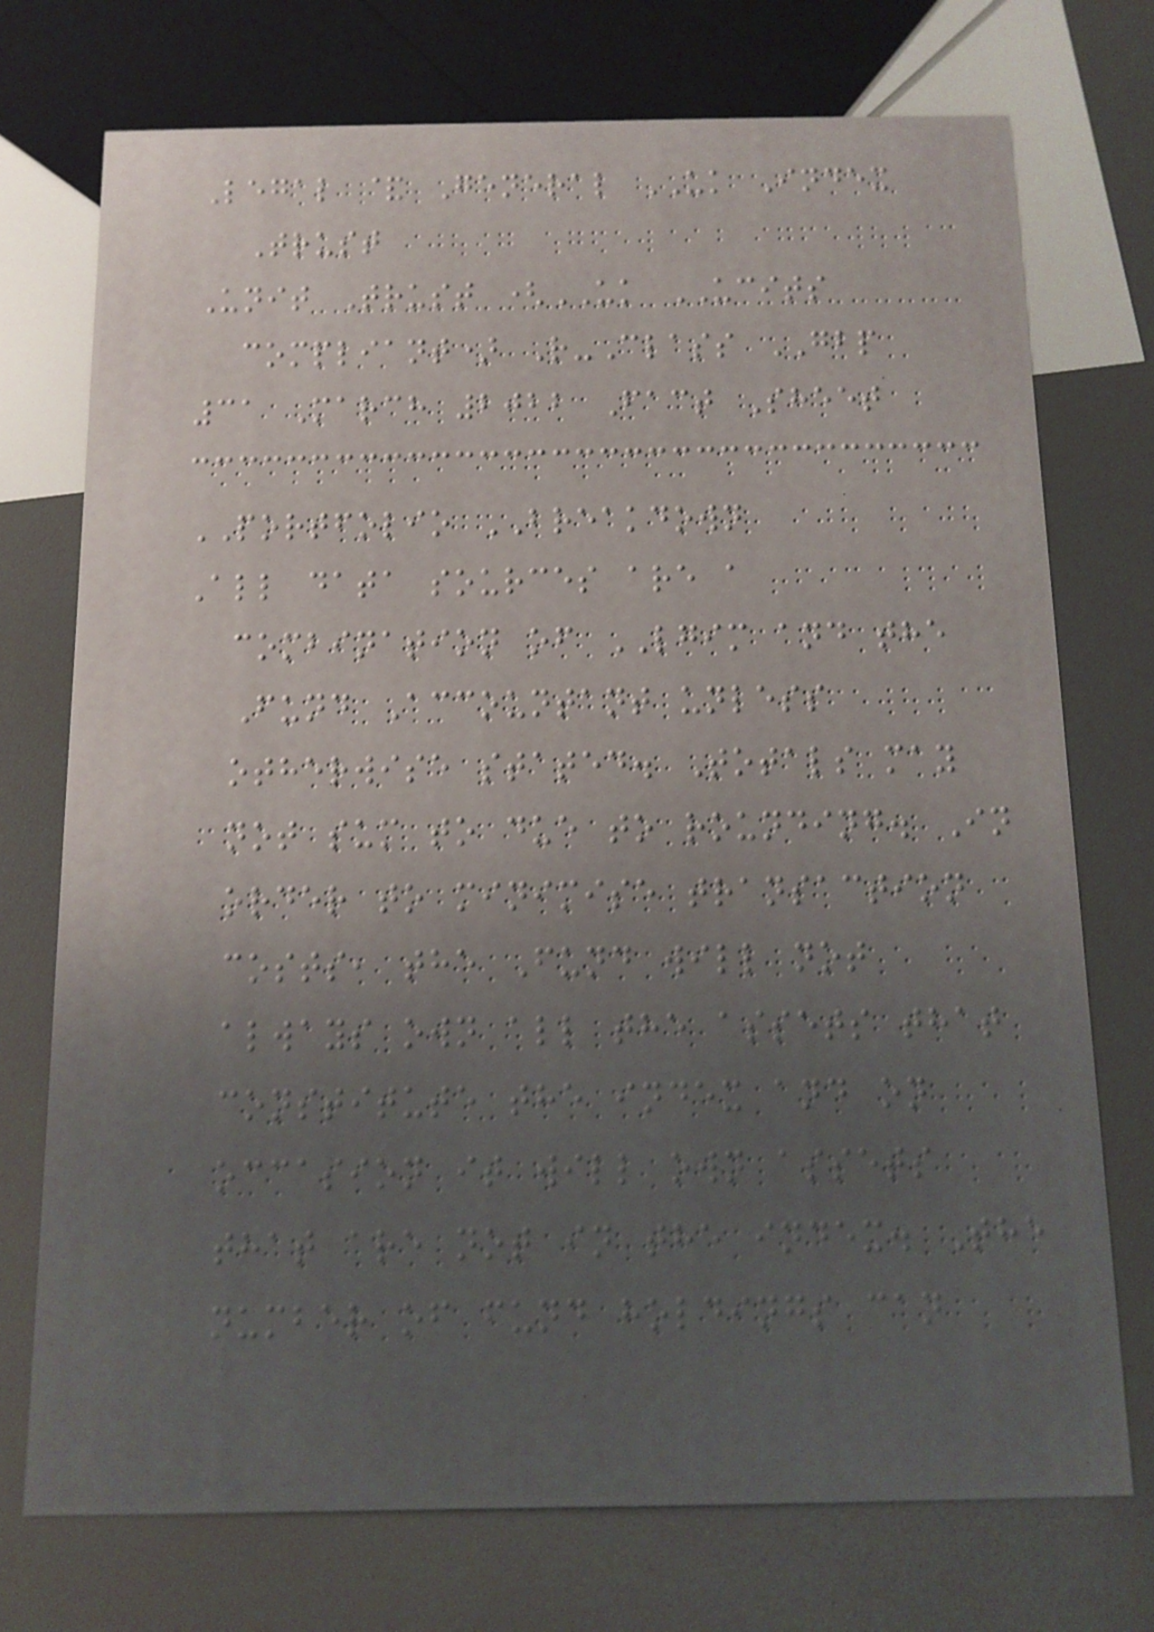Legal & General UK Index
Trust
Unit Trust (UK UCITS
compliant) R-Class GBP
31 March 2022 Fact Sheet
PORTFOLIO BREAKDOWN
All data sources are a
combination of LGIM and the
Fund Accountant unless
otherwise stated. Totals may
not sum to due to rounding. In
order to minimise transaction
costs, the Fund will not
always own all the assets that
constitute the index and on
occasion it will own assets
that are not in the index. The
number of fund holdings can
